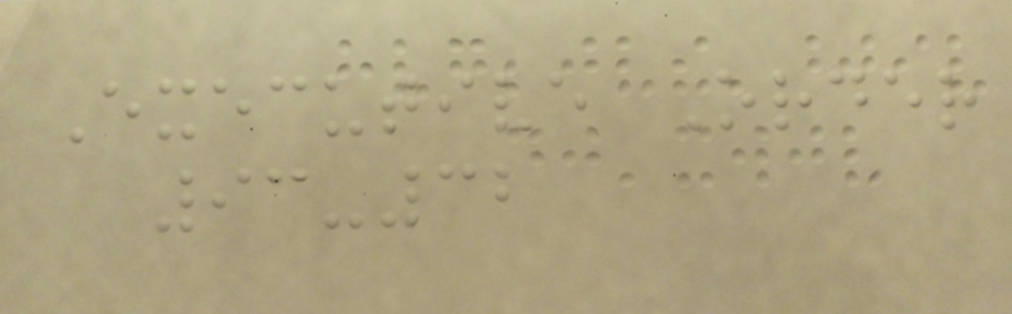Executive Order
93-32
